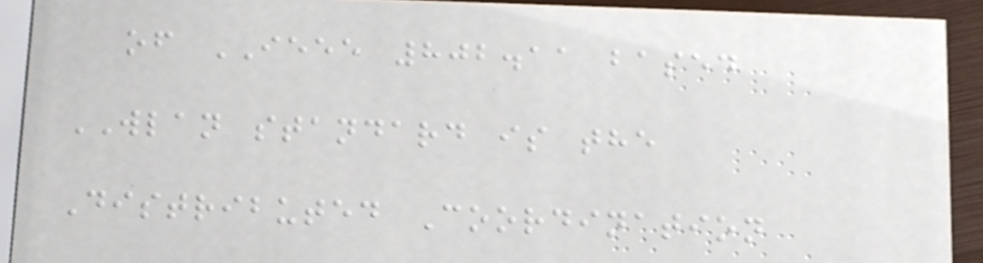of IEEE 802.11 based
WLAN standard is the
Distributed Coordination
